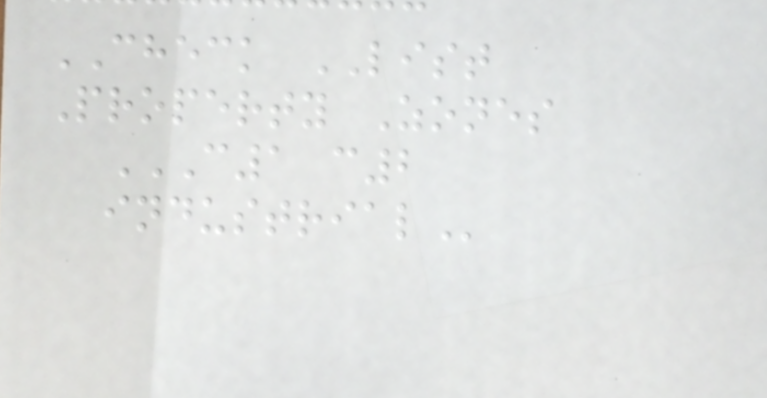CHECK LIST
Property Zones
C1 C2
INDUSTRIAL
